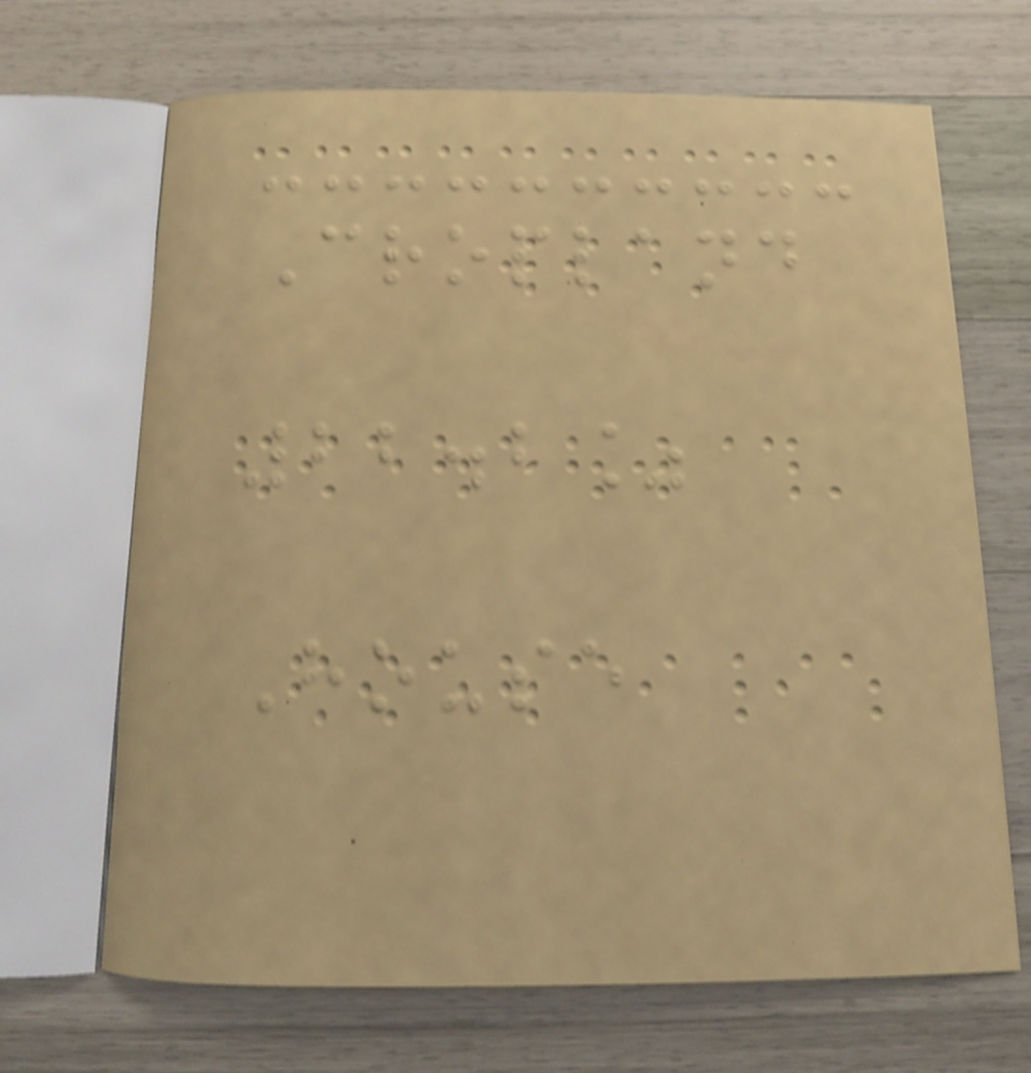Cropland
22.2%
House
